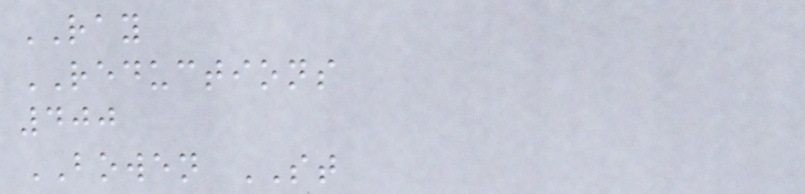RAY
REDUCTIONS
400
BOWEN ST
